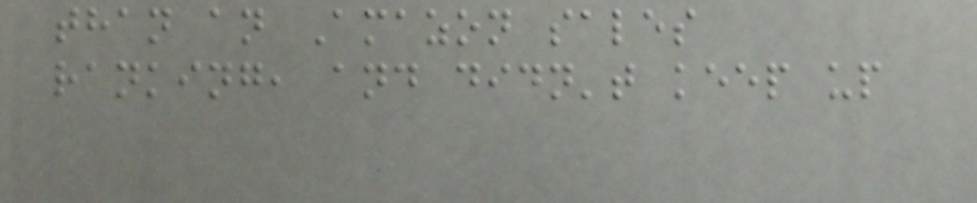than an Amazon sales
ranking, and didn't keep up
